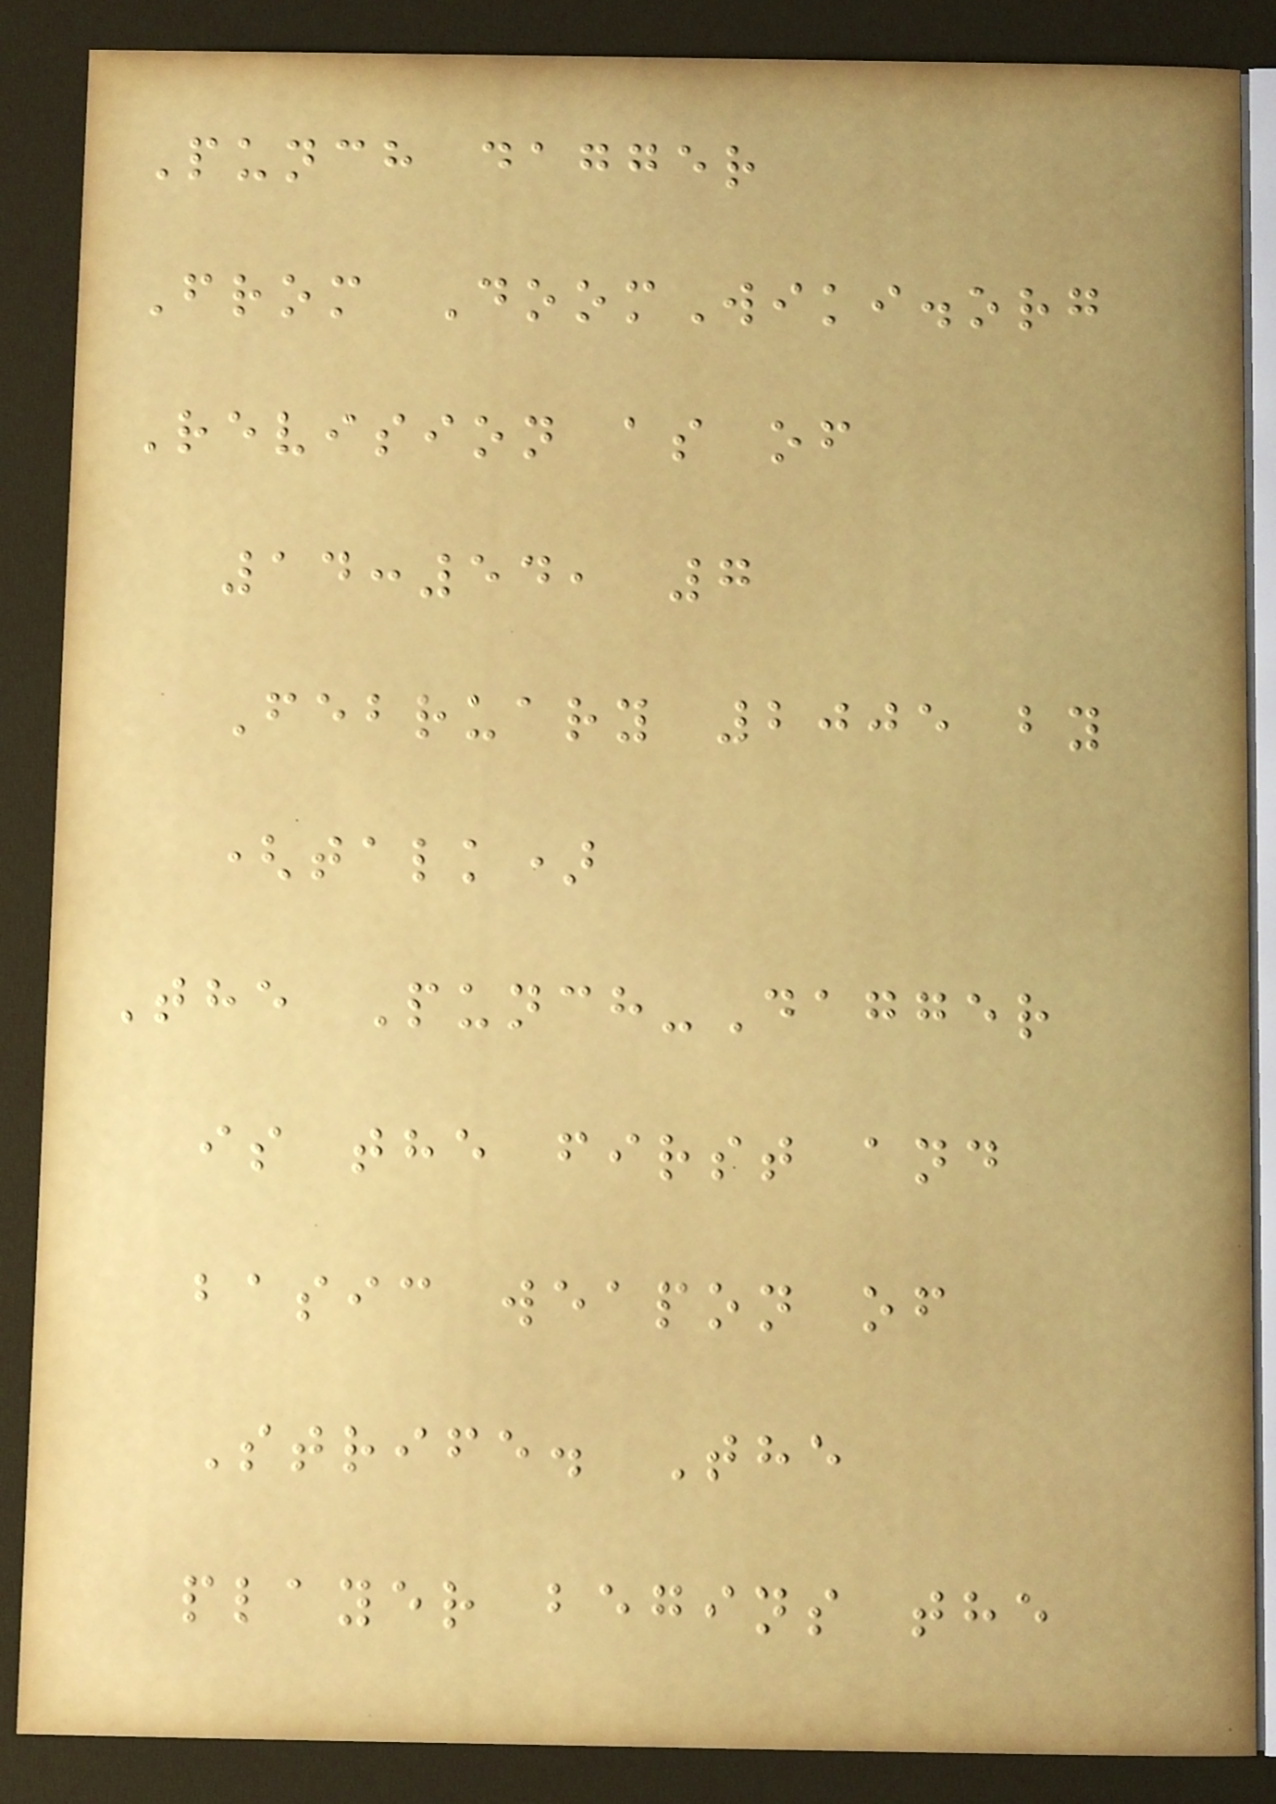Punch dagger
From DoomWiki.org
Revision as of
14:54, 7
February 2005 by
(talk)
The Punch-Dagger
is the first and
basic weapon of
Strife. The
player begins the
